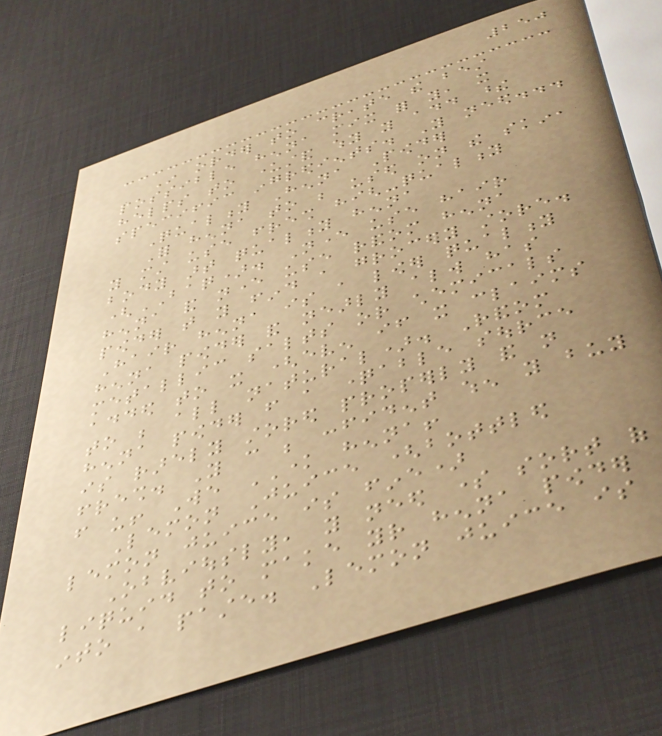250
In order to create the best
possible henna mix for you, it
helps to understand why you add these
specific ingredients. You need...
Quality Henna Powder
For henna to be used on the skin,
you must use fresh high-quality
body art quality henna
(BAQ). Never use hair
henna and never use random henna
powder that you find a grocery store.
Hair henna is a lower quality
henna powder and nearly always has
metallic salts or chemicals
added to it (even if it claims
to be all natural). Random
henna powder from a questionable source
is rarely stored properly and not
fresh. You can be confident when you buy
from us! We KNOW henna!
Lemon Juice (bottled
lemon juice is fine)
Obviously, you need some sort of
liquid to make your henna powder
into a paste. Lemon juice is
